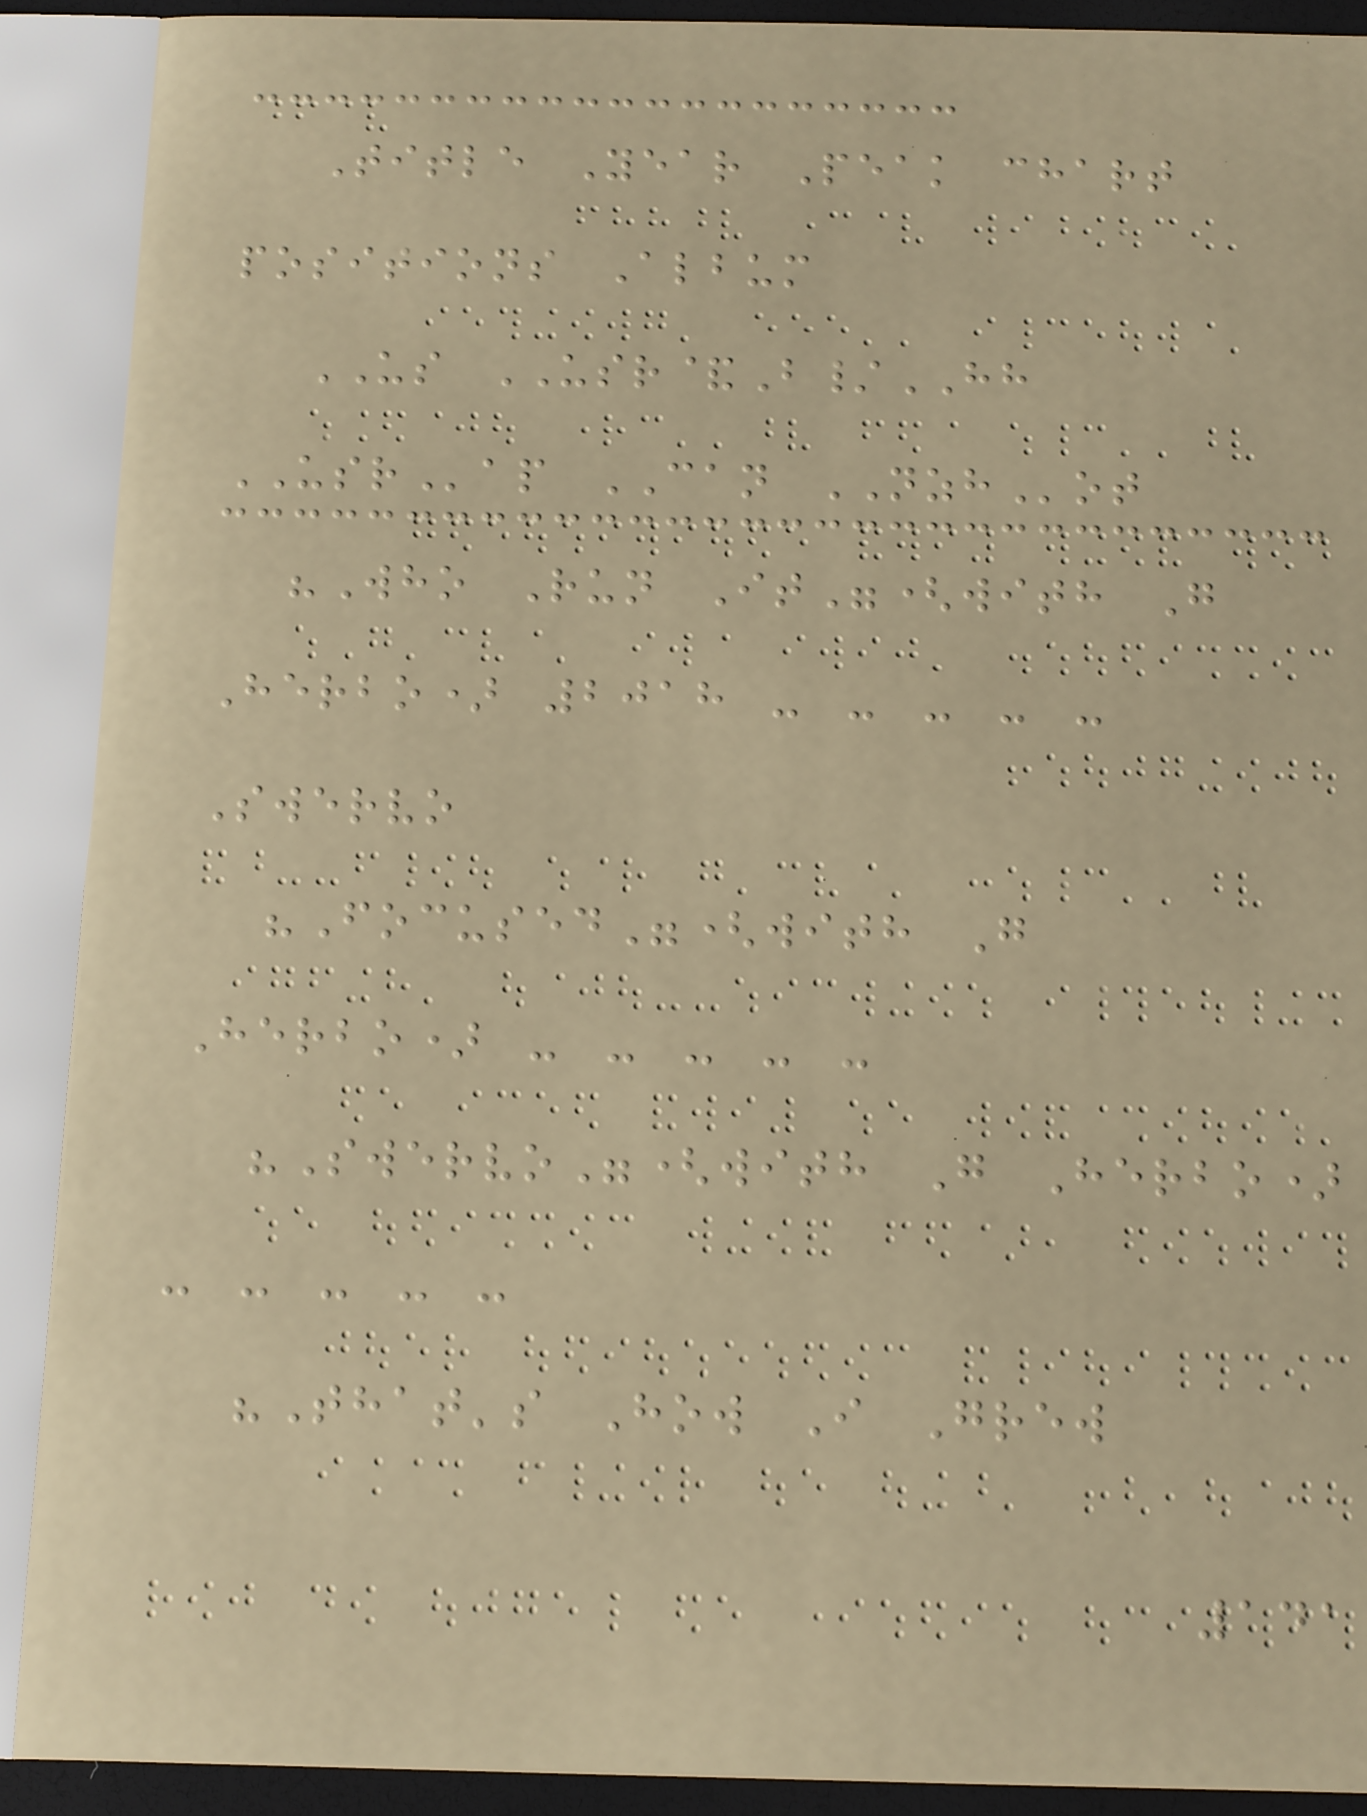Title Year Peak chart
positions Album
US USR&B/HH
USRap CAN NZHot
"Who Run It"(with G
Herbo) 2018 - - - - -
Swervo
"Focused"(with G
Herbo) - - - - -
"Swervo"(with G Herbo)
- - - - -
"That's How I Grew
141
